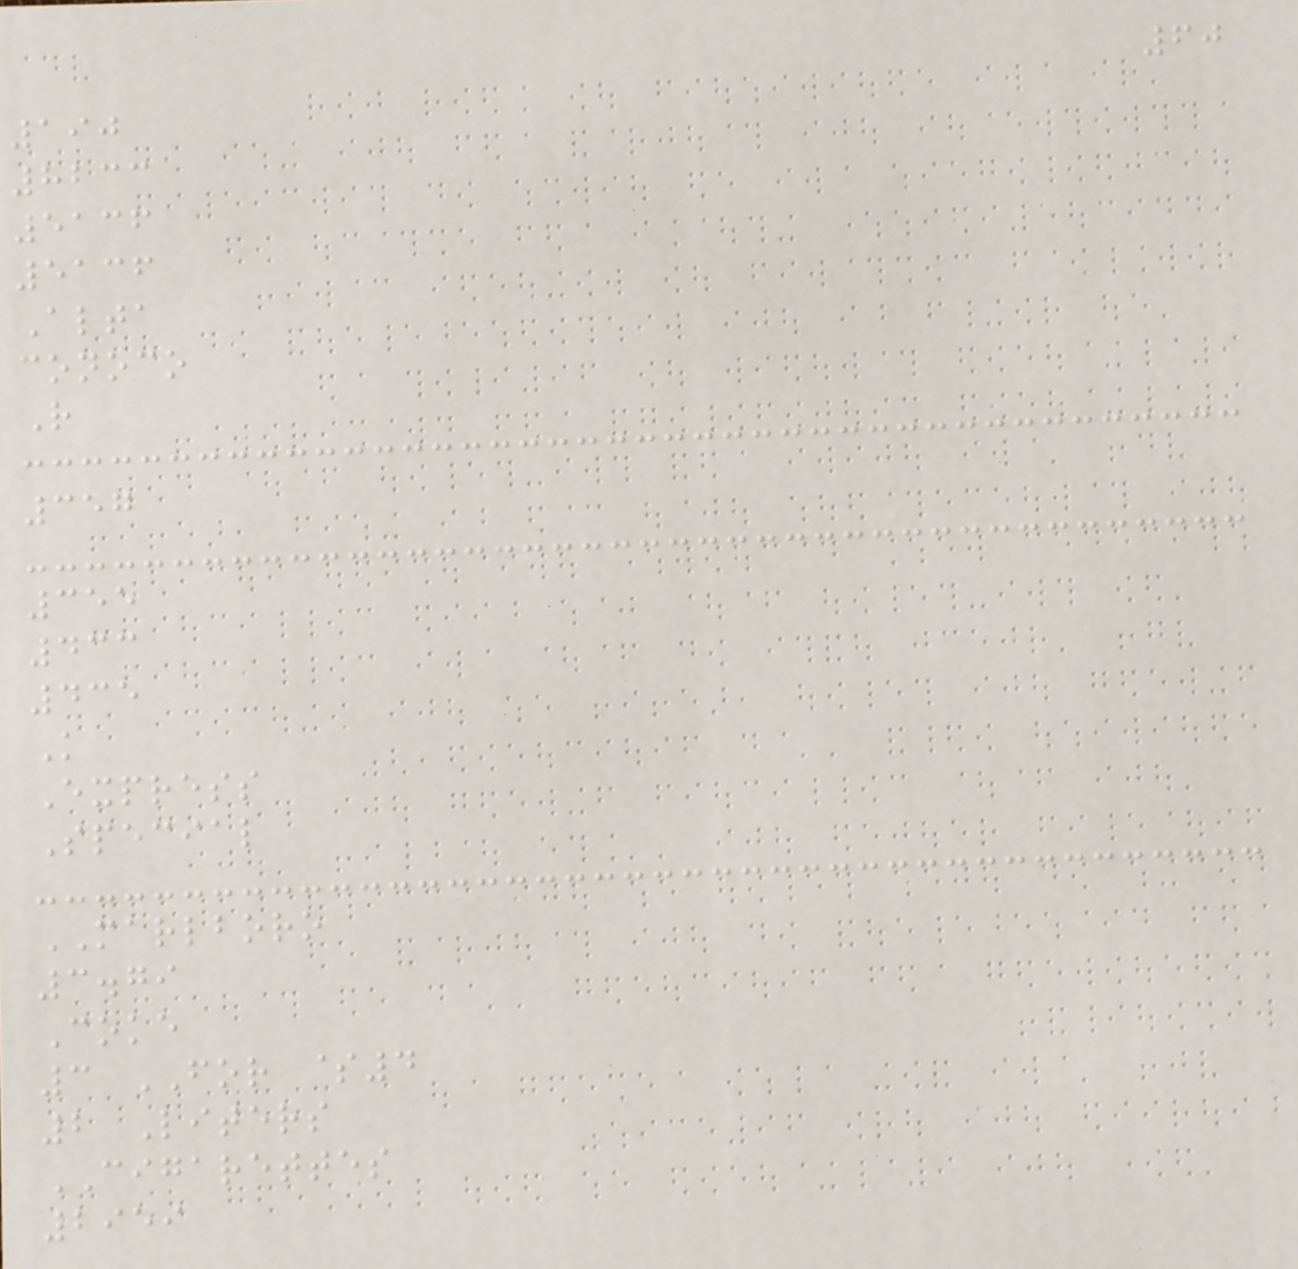60
190
8233
5136
5136
Alta
conoco
R
357
355
433
435
K
Express
Special
MARLBORO
3.79
Coke
3 FOR $4
2 Liters
CIGARETTES
2959
